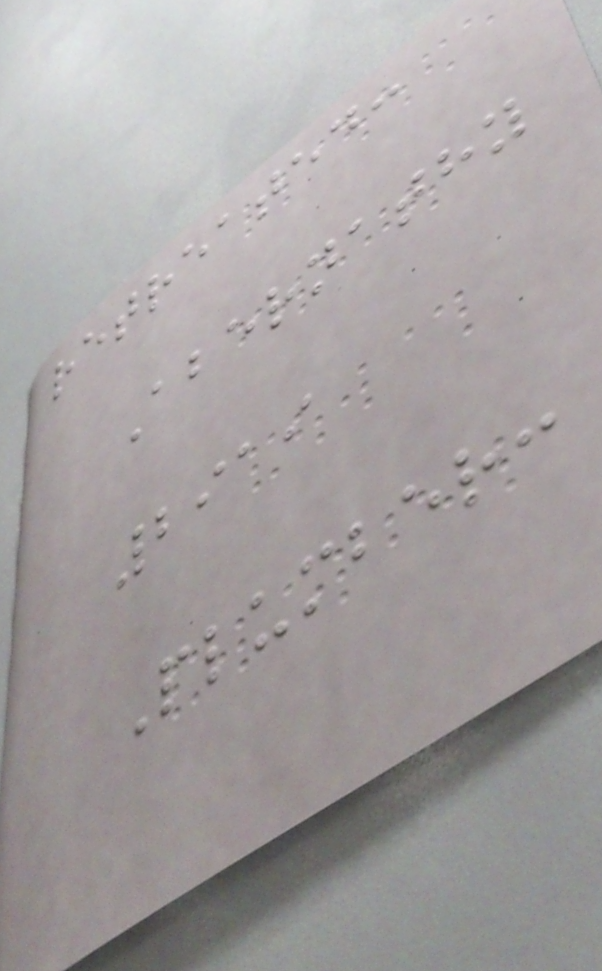retreated:
Abernathy
2919
Plumber:
